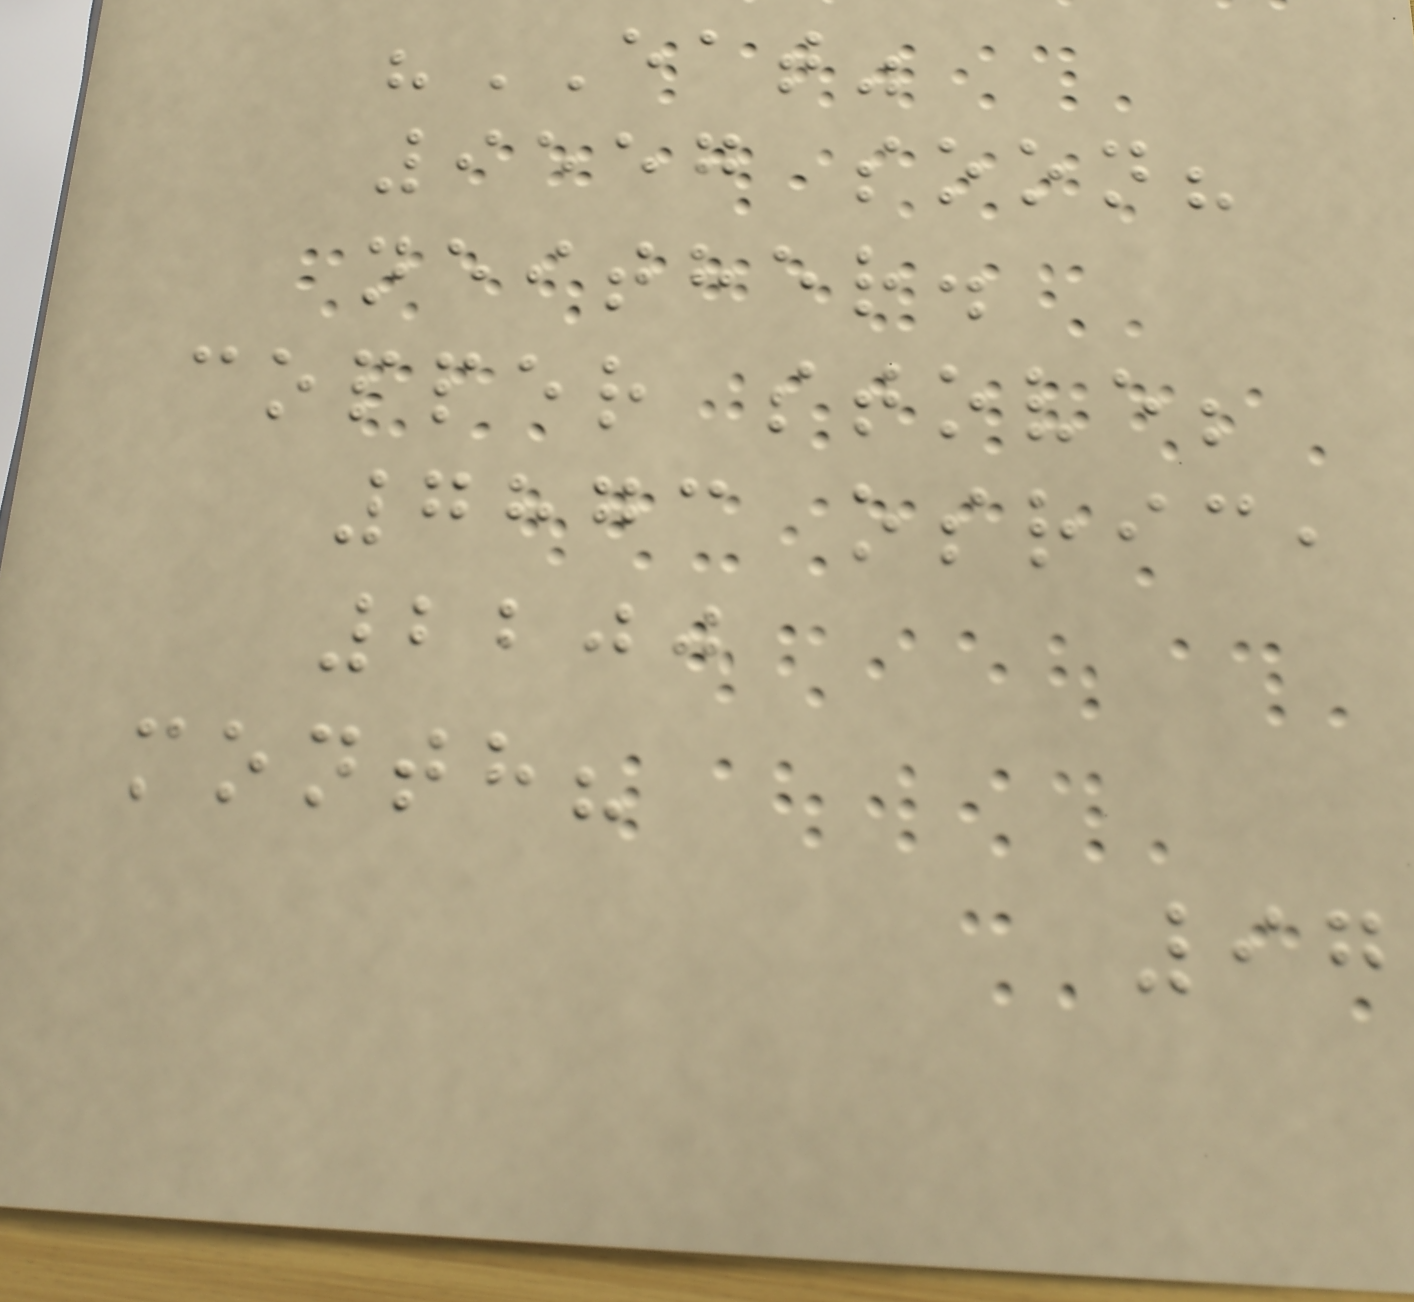"EAT"
9557 soon?
neither.
copper stove;
7873 osric,
2200
month?
97
